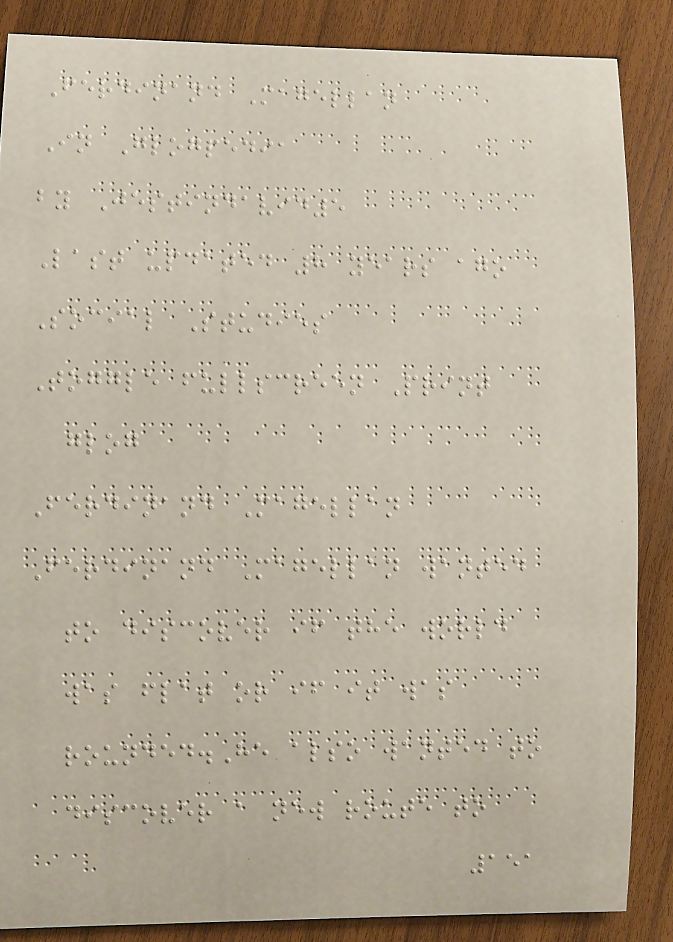Ferdinand Magellan
In Glogpedia
by Jestindavid5
Last updated 8 years ago
Social Studies
Toggle fullscreen Print
glog
Ferdinand Magellan
Ferdinand Magellan wanted
to discover if the world
was flat or if it was
rounded.He also wanted to
discover a new route to
151
